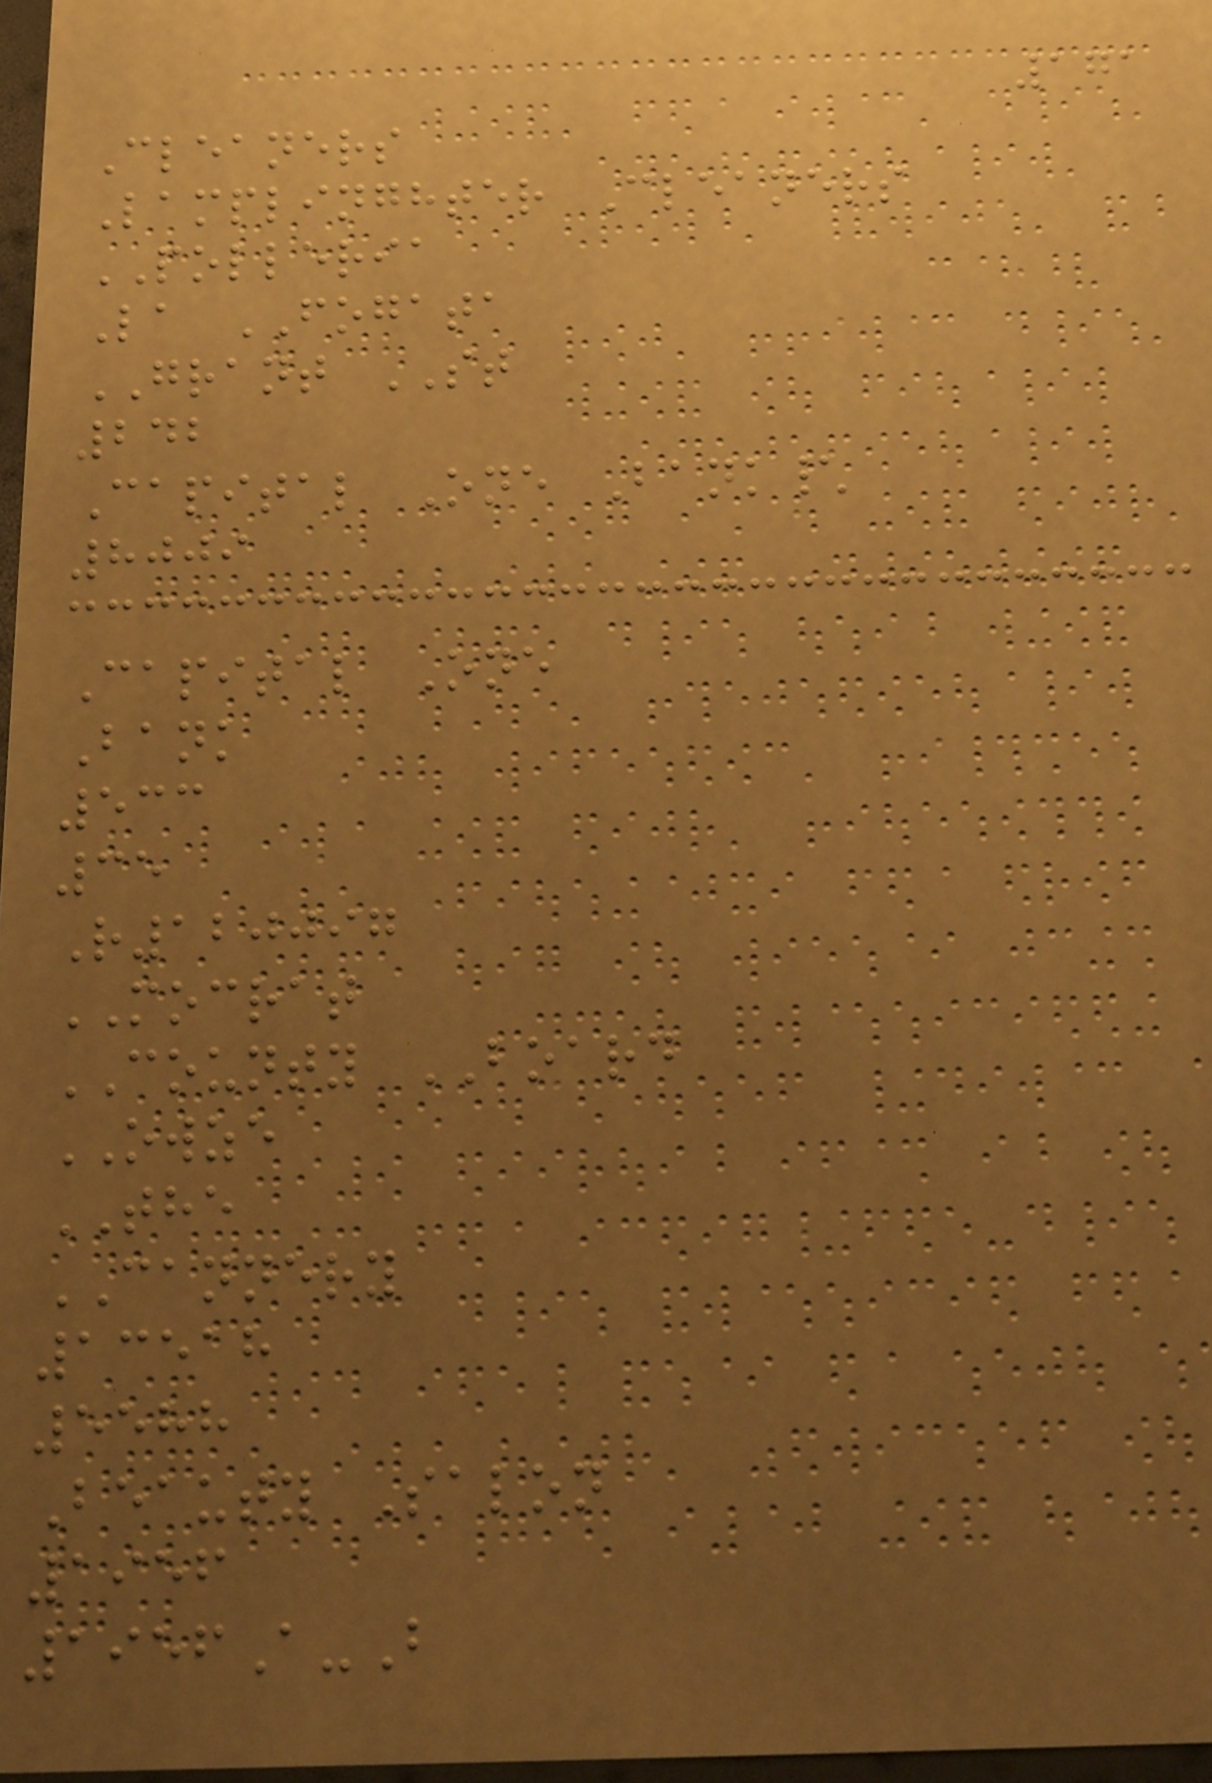171
Cleaners
Lamplinghter Cleaners
POLLERIA
La FOGATA
GRANT ST
242
Capital One Bank\
8009
Capital One
Bank
533
35
R120097
MOCRAT
COUNTY BOARD
OWZE
THE
CANNERY
13518
5588
Beauty Salon
1956
1956A-B
